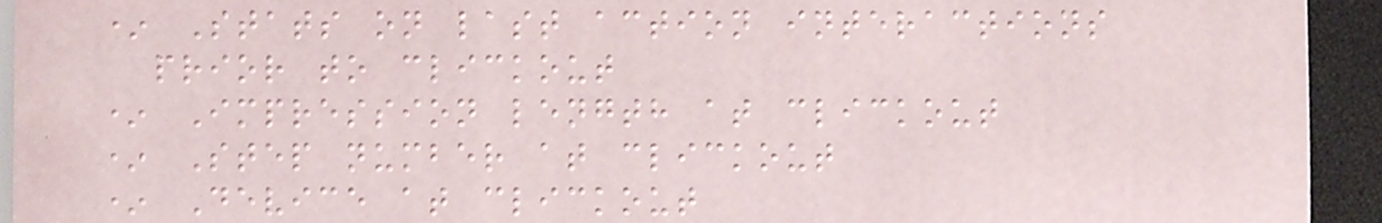* Stats on last action interactions
prior to clickout
* Impression length at clickout
* Step number at clickout
* Device at clickout
